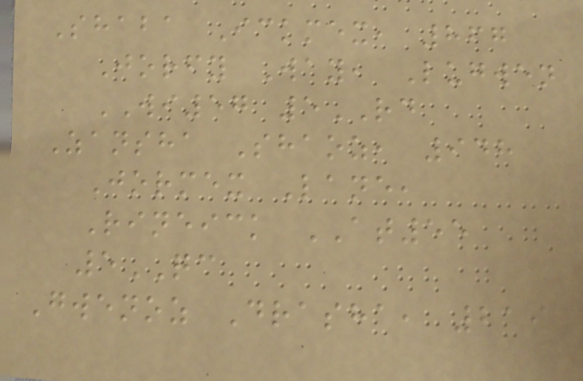Shaba Ickmex, 867
Jorfy Way, Lugwen
WI57 5RD
Zansha Shaoz, 948
Jormex Lane,
Rineick AT55
5QC
Gwenoz Drasha, 219
